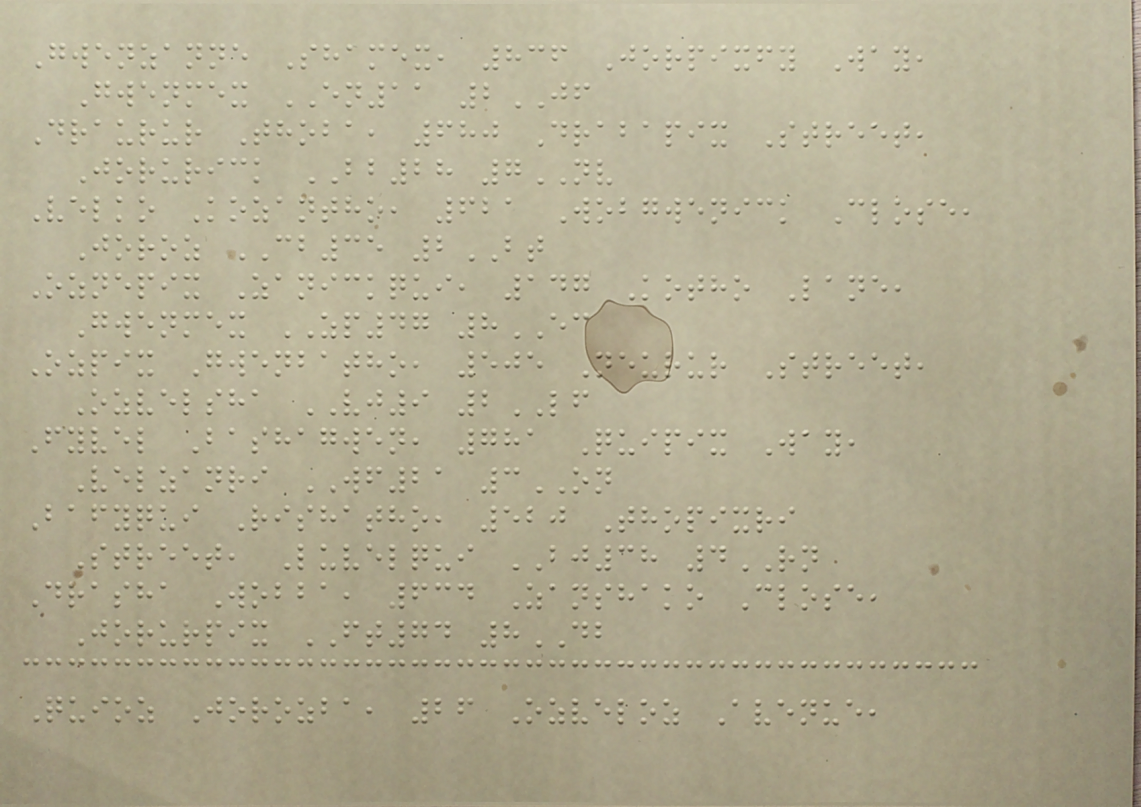Gwenzanne Shamex, 836 Jorpixfy Way,
Gwenmex EN11 2JF
Draurur Thoba, 680 Drabapix Street,
Jorurick BB28 7NV
Velko Kozantho, 621 Wobgwenick Close,
Joroz CB35 2BT
Oznepix Zanickqui, 147 Kotho Lane,
Gwenmex ZP47 8EC
Ozpix Gwenbatho, 505 Neurur Street,
Ozvelsha VJ9 2LF
Fyvel Bashagwen, 781 Quipix Way,
Velzanri WF21 3ON
Bafyqui Rishatho, 520 Thopixri
Street, Luvelqui BJ38 4RN
Drasha Wobba, 634 Zanshako Close,
Jorurpix FT74 8DB
Quioz Jorozba, 26 Ozveloz Avenue,
